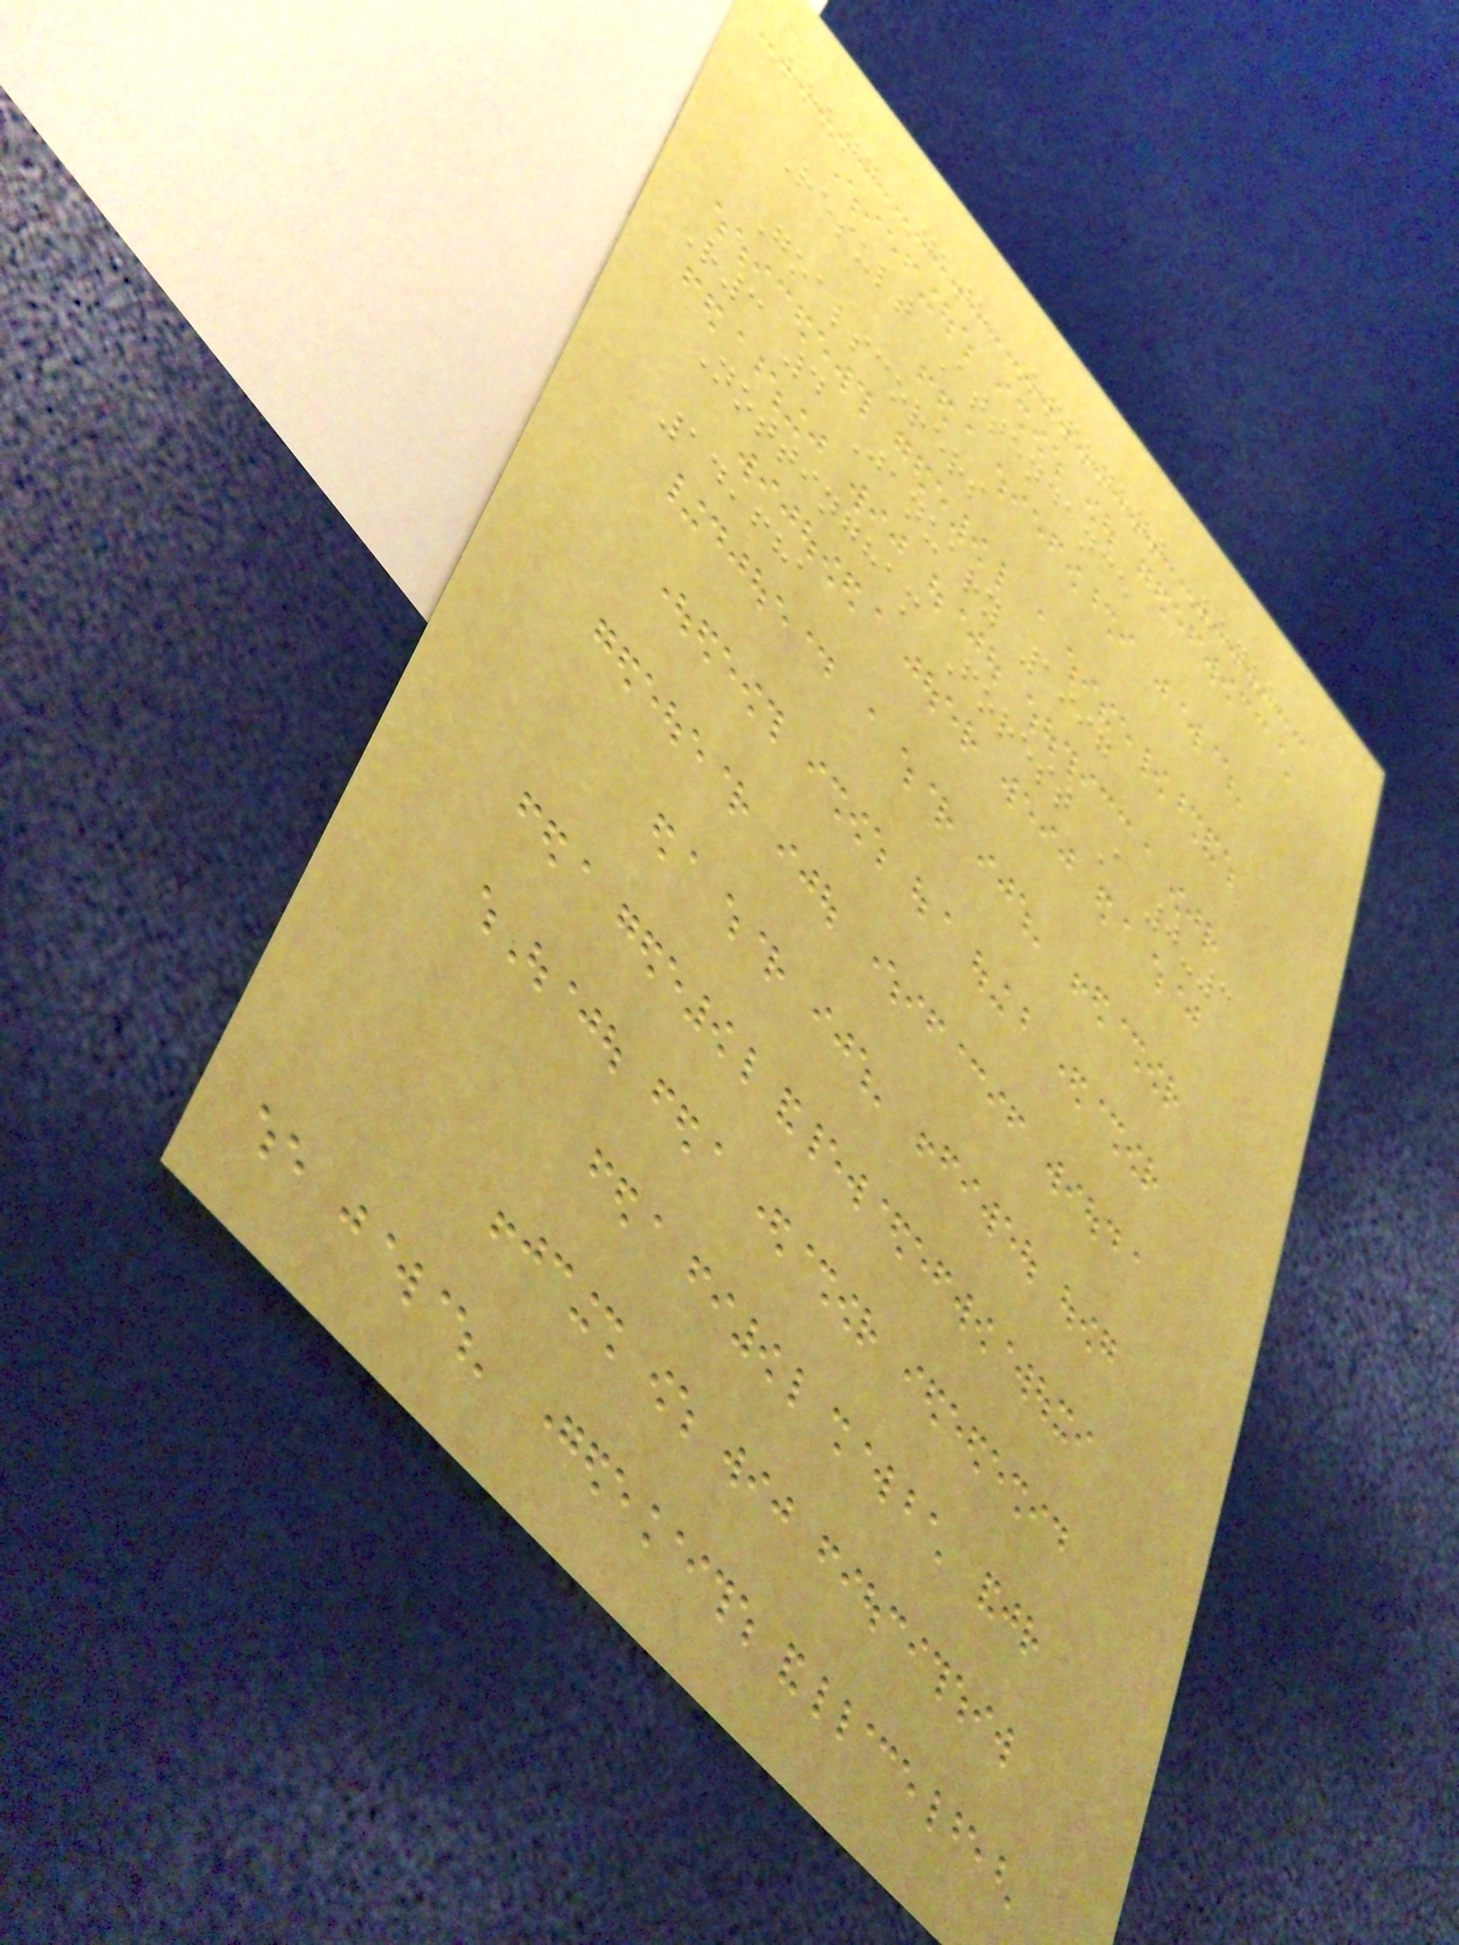Round Date Opponent Venue
Result Attendance
Goalscorers
R3 4 January 1997
Nottingham Forest A 0-3
14,681
